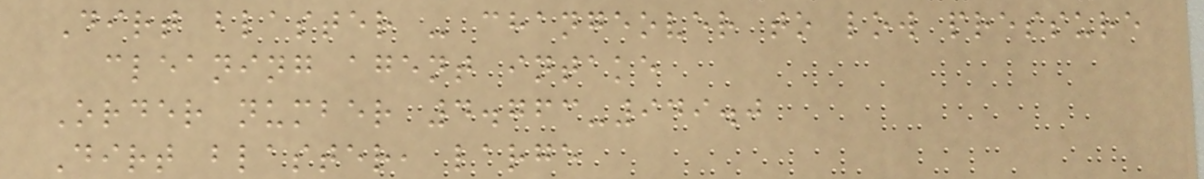Dirt blaster - changeover to low pressure
cleaning agent intake
Order number 4.763-949.0
Dirt blaster, large
